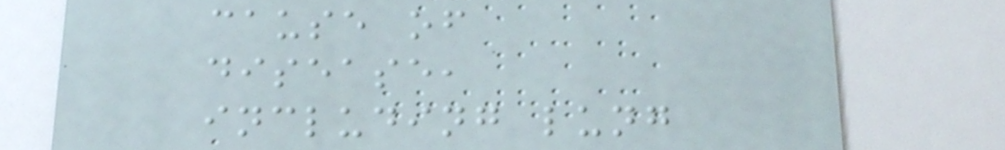cause of
disease,
including lung
